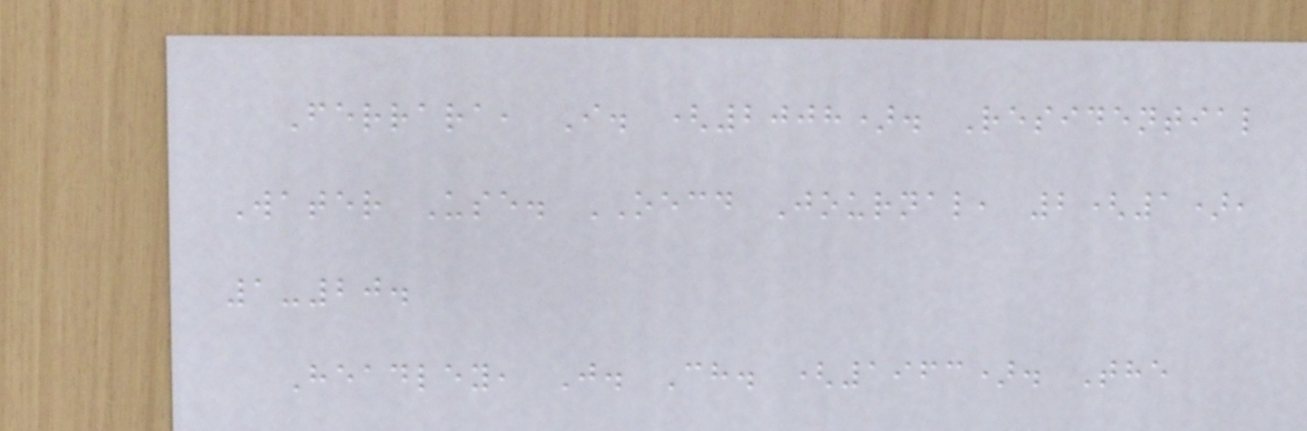Ferrara, I. (2008). Residential
Water Use. OECD Journal, 2(1),
1-20.
Headley, J. Ch. (1963). The
